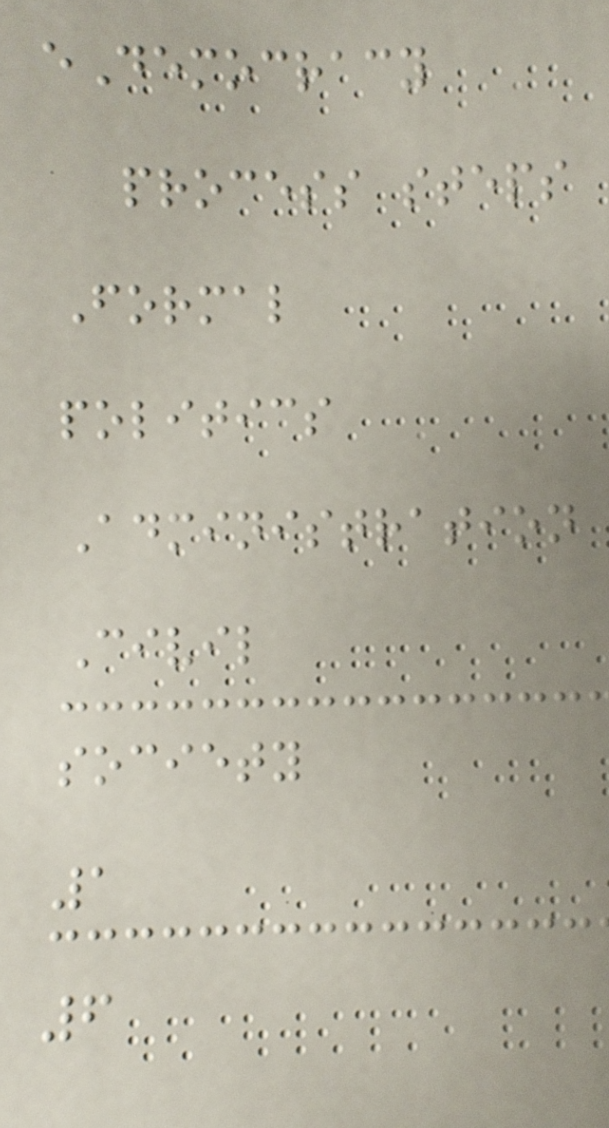eDemocracy
process steps
Formal
politics
Administration
Civil
society
1
6
